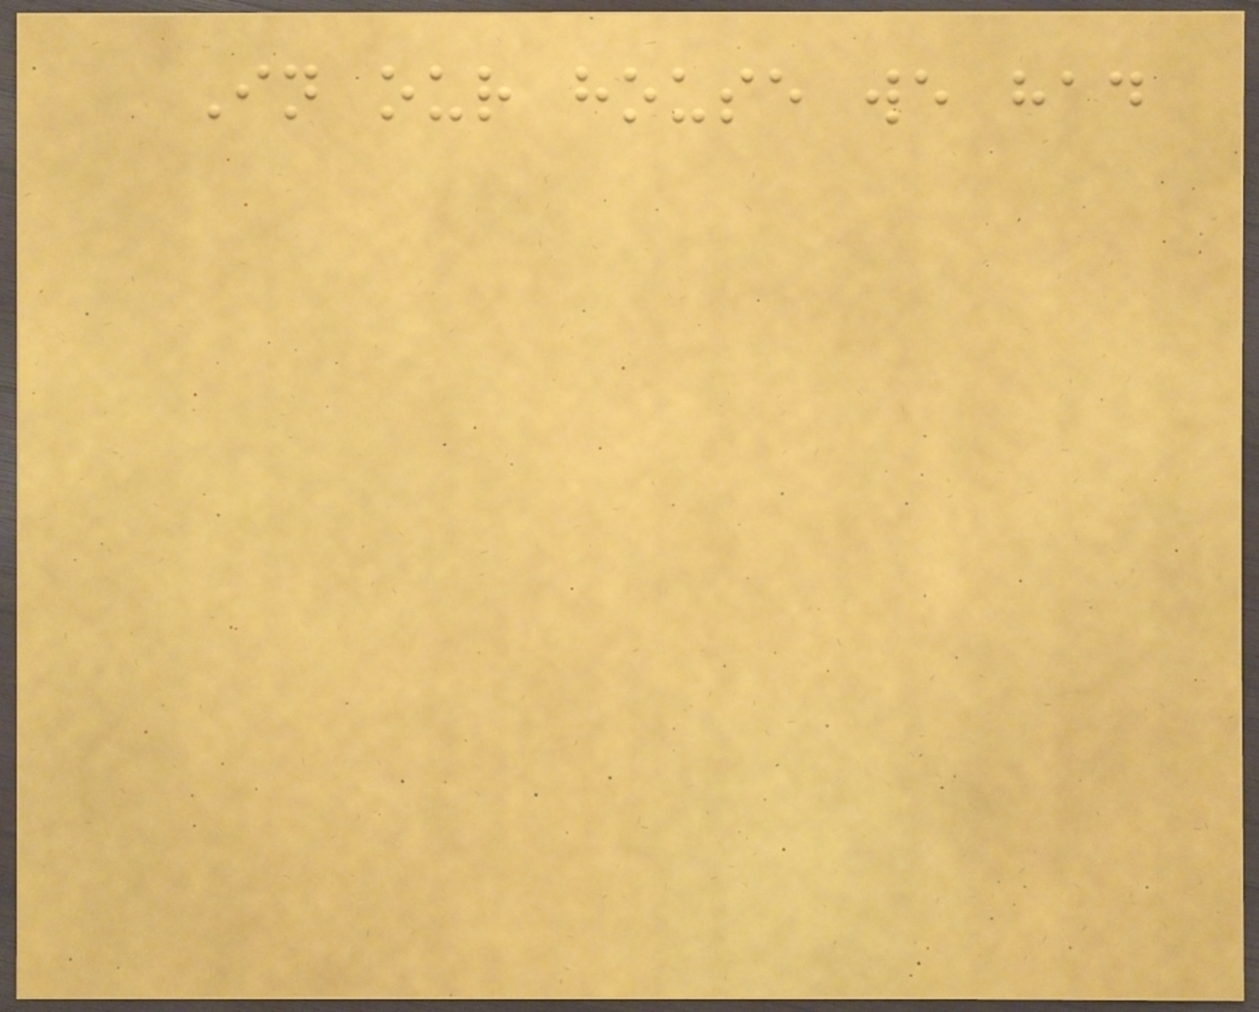In our house we had
